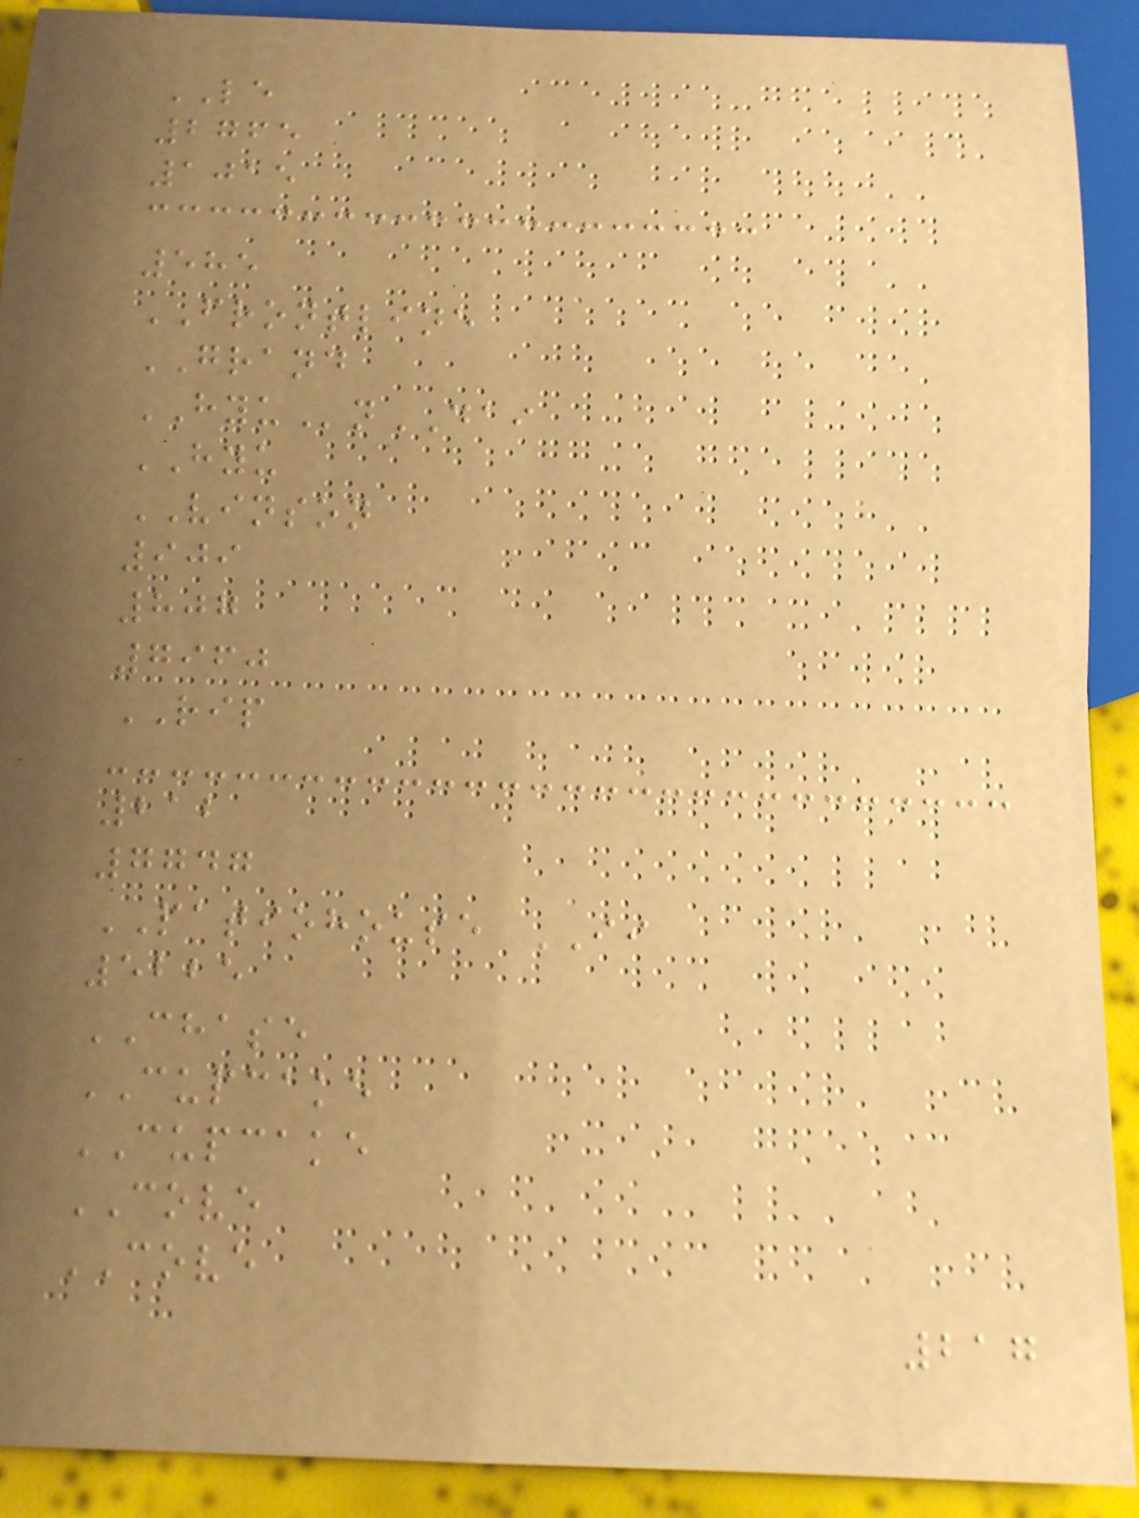LE
2765
1015
585
FRONTLINE
GRAND
HYUnDAI
HYU
VINSON
909
807
7960
RIP
212
7747
PATIOHOUSE II
5225
CHASE
CUPCAKE
CUPCAKE
COVE
COVE
217
